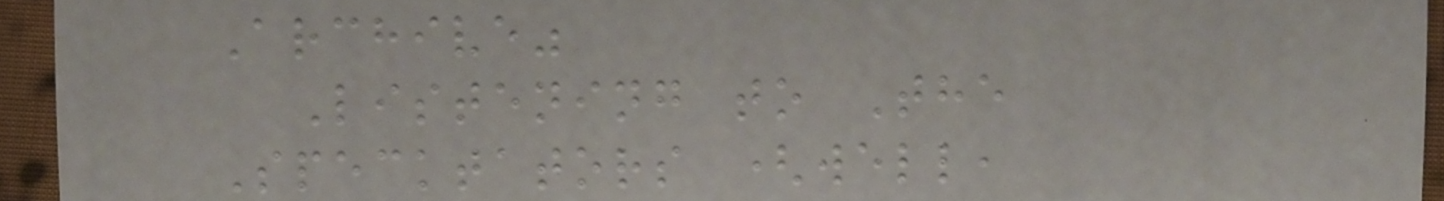Archive"
Listening to The
Specktators (well,
